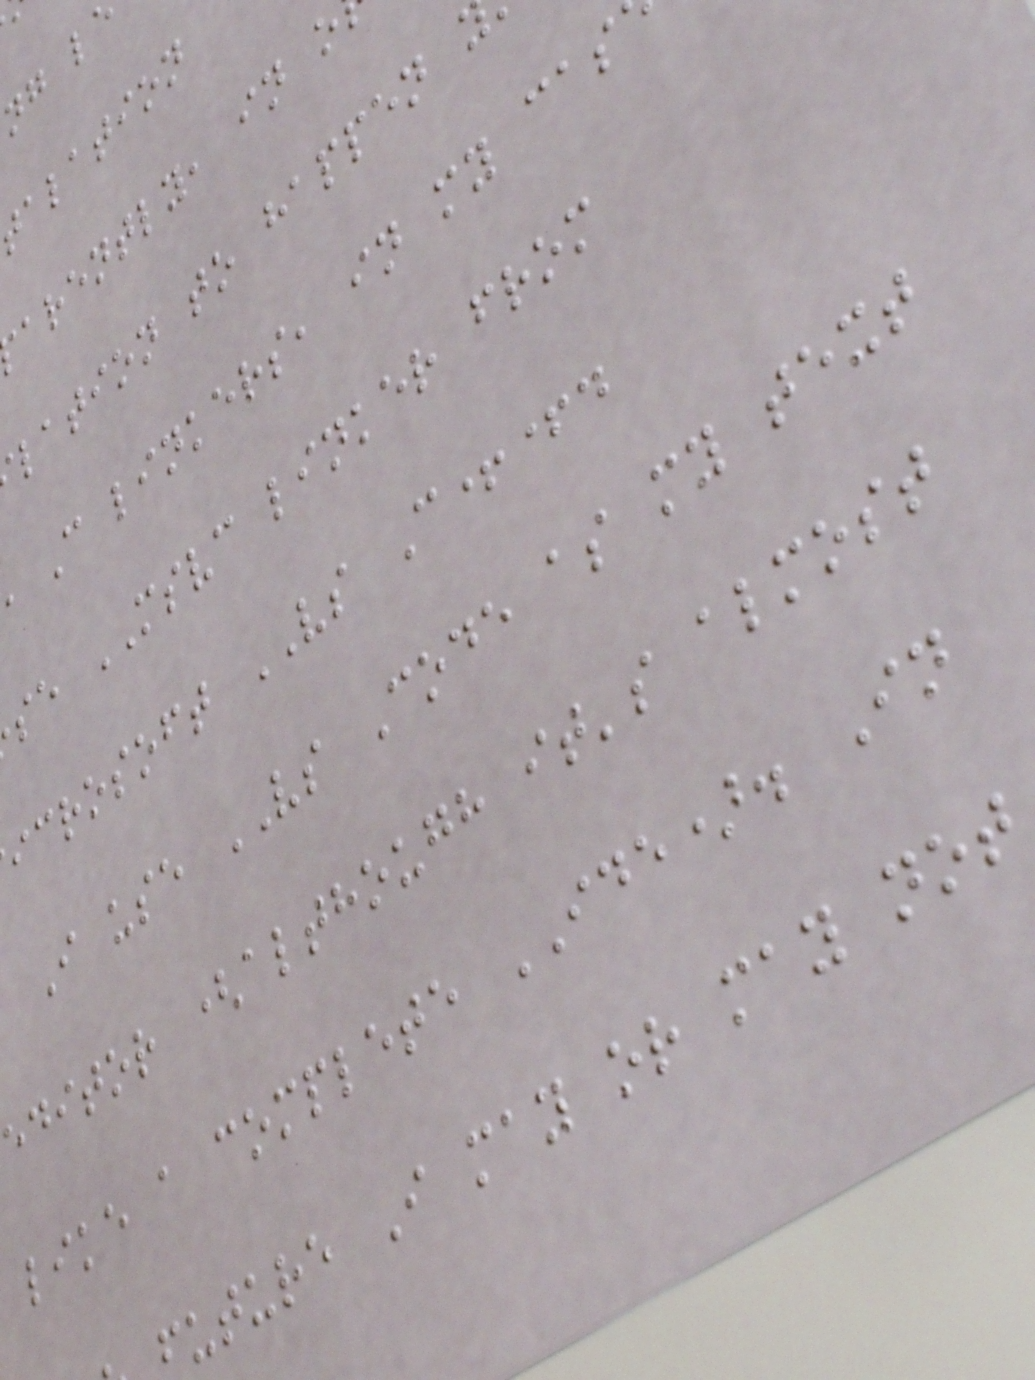alation
arently, in o
lation to happen
C linkers, in my cas
se MSVC linker from
icrosoft VS C++.
I use VS Code as my text
editor (although it's almost
like a complete IDE). In
uture I may or may not
